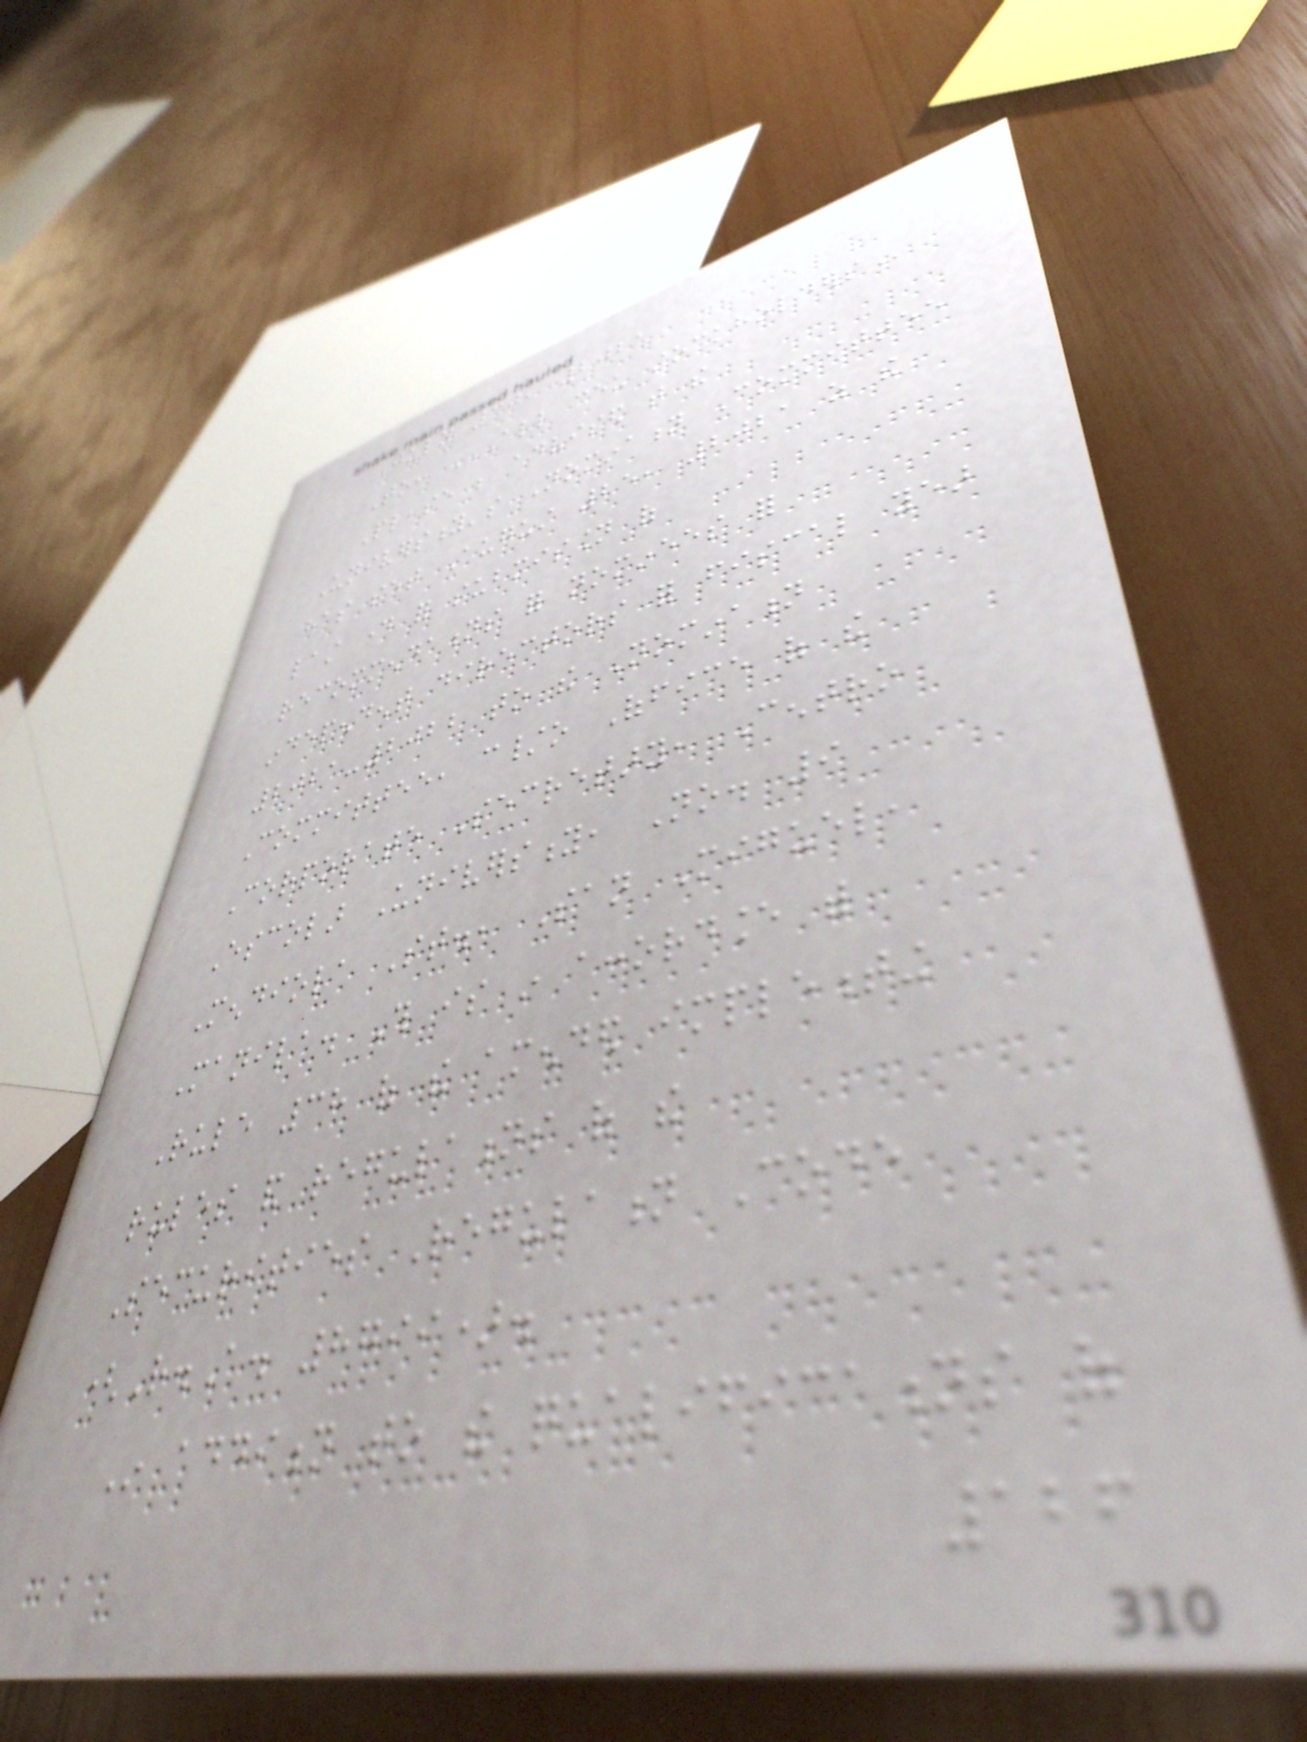July 30, 2021
To: ALL CEU STOCKHOLDERS
Please be advised that the
University's Nomination Committee
has set August 25, 2021 as the
last day for submission of
recommendations for nominees for
independent directors for fiscal year
2021-2022 to the Nomination
Committee, c/o Office of the
Corporate Secretary, Centro
Escolar University, No. 9
Mendiola St., San Miguel,
Manila. This is in accordance with
Rule 38 of the amended implementing
rules and regulations of the
Securities Regulation Code
(R.A. 8799).
In addition to the qualifications of
126
